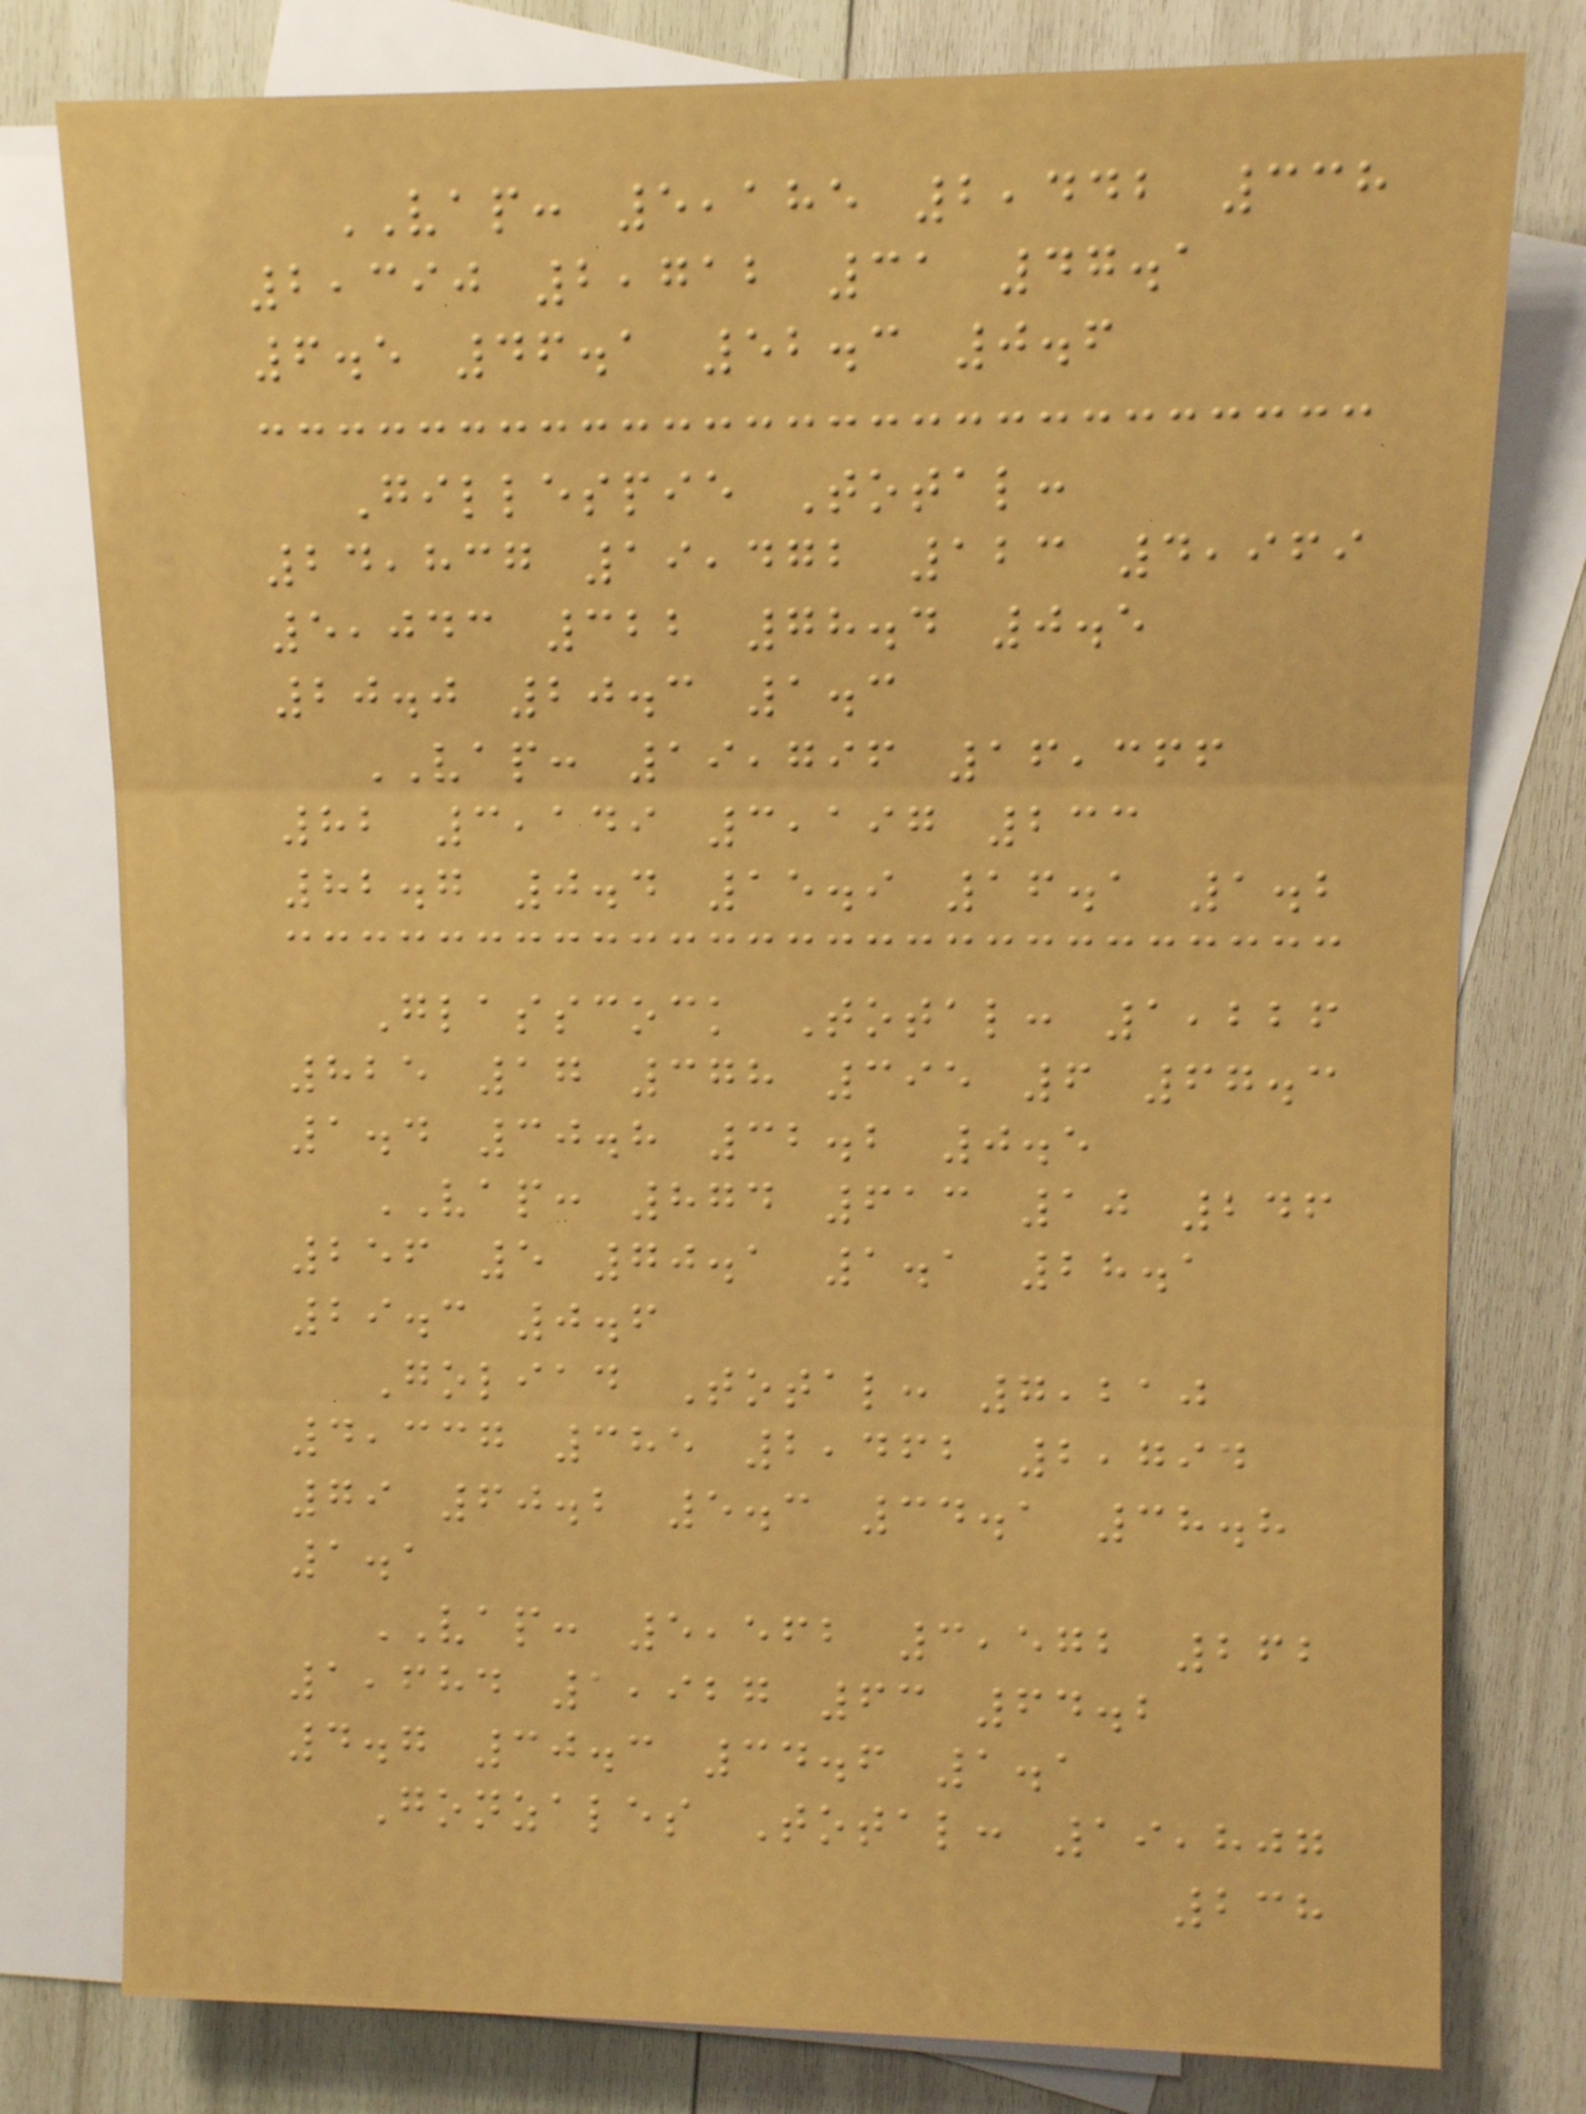VAP: 5,185 2,442 338
2,390 2,712 31 47.1
6.5 46.1 52.3 0.6
Gillespie Total:
24,837 19,472 123 4,969
5,043 322 78.4 0.5
20.0 20.3 1.3
VAP: 19,796 16,366
82 3,149 3,197 233
82.7 0.4 15.9 16.1 1.2
Glasscock Total: 1,226
825 17 378 395 6 67.3
1.4 30.8 32.2 0.5
VAP: 874 613 10 246
256 5 70.1 1.1 28.1
29.3 0.6
Goliad Total: 7,210
4,337 385 2,462 2,794
79 60.2 5.3 34.1 38.8
1.1
VAP: 5,562 3,572 262
1,684 1,927 63 64.2
4.7 30.3 34.6 1.1
Gonzales Total: 19,807
238
